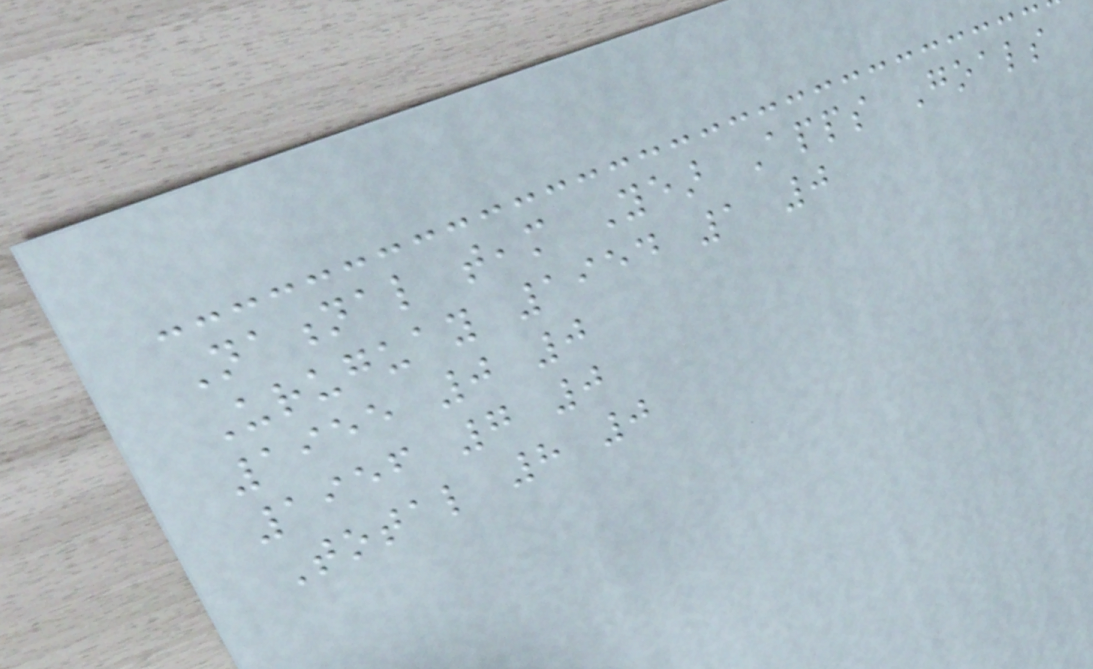National team Year Apps Goals
Uruguay 1954 1 0
1955 0 0
1956 7 0
Total 8 0
